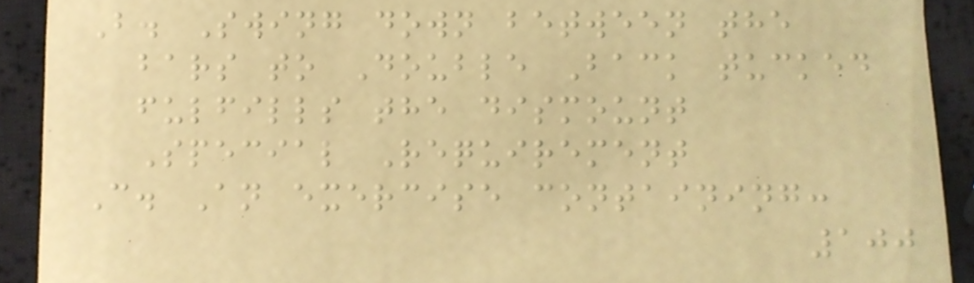B. Swing down between the
bars to Double Back tucked
fulfills the dismount
Special Requirement
C. An exercise containing:
100
